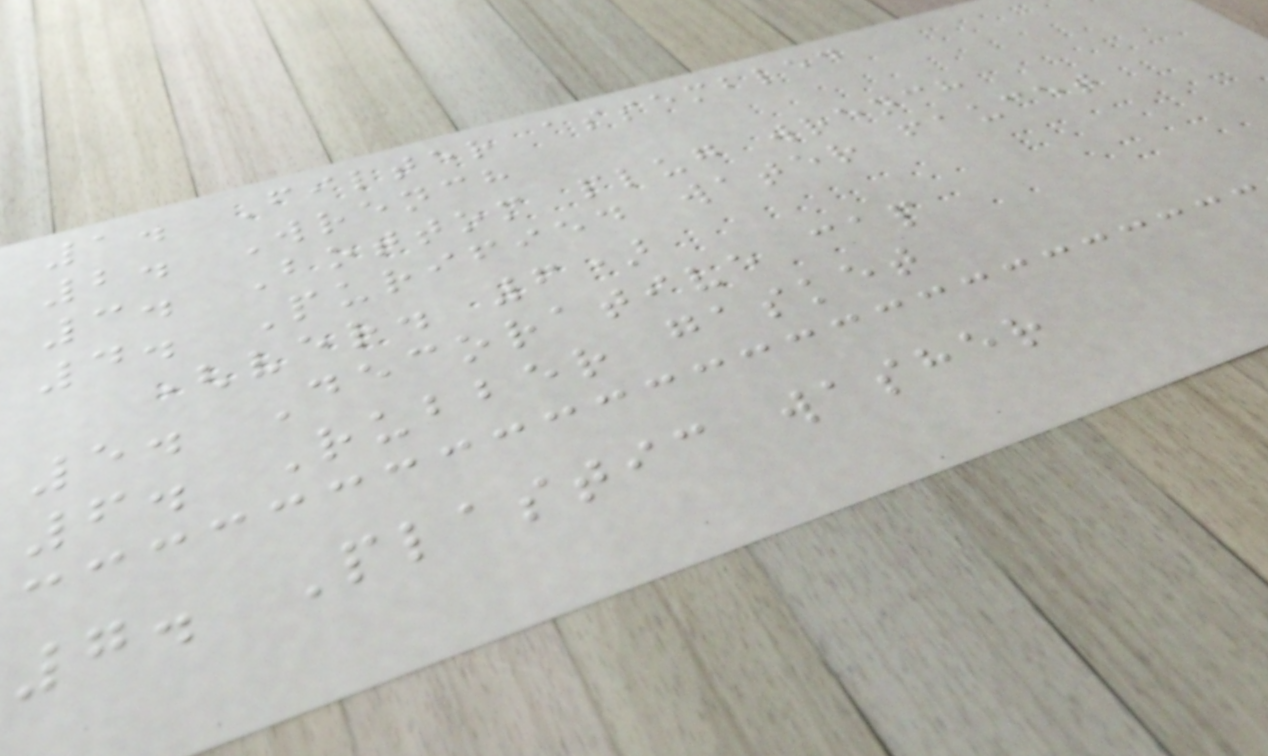1. Filter assembled
2. Wrench
3. Bottom plug wrench
4. Purified water faucet
(ver. 6)
5. Decorative cap
6. Rubber gasket
7. Plastic washer
